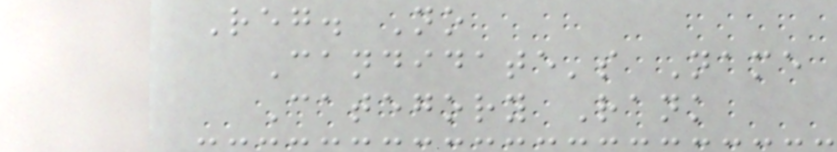Reg. No
Candidate's Name
Category Rank
